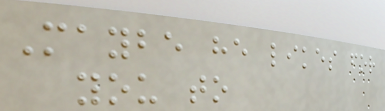Maybe he likes for
you to
